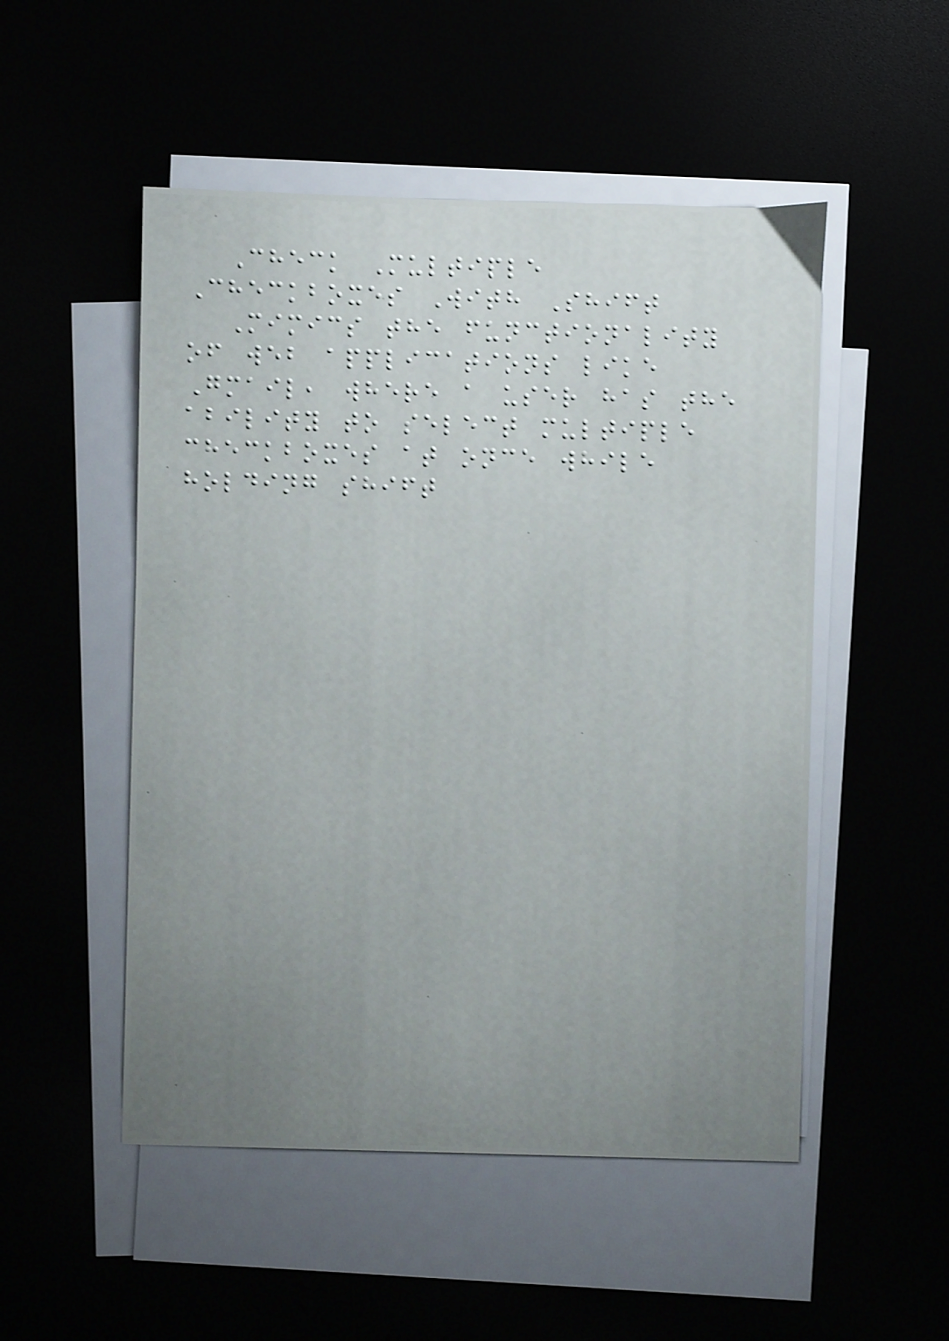Check Multiple
Checkboxes With Shift
Mimics the functionality
of web applications like
Gmail, where a user has the
ability to select multiple
checkboxes at once while
holding shift
